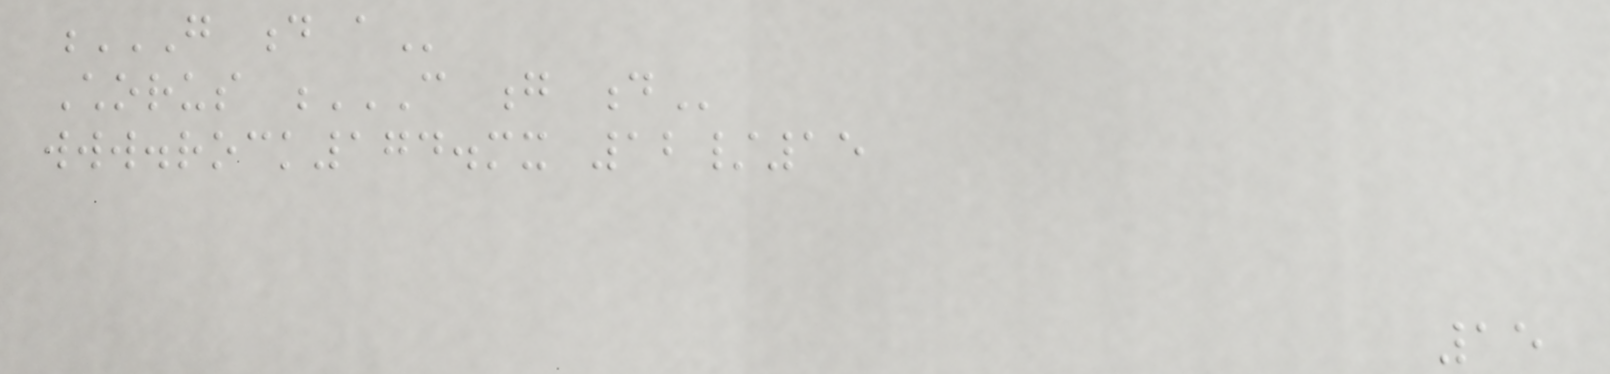G D A
Chorus C G D
www.rock174.mx 12/15
15
